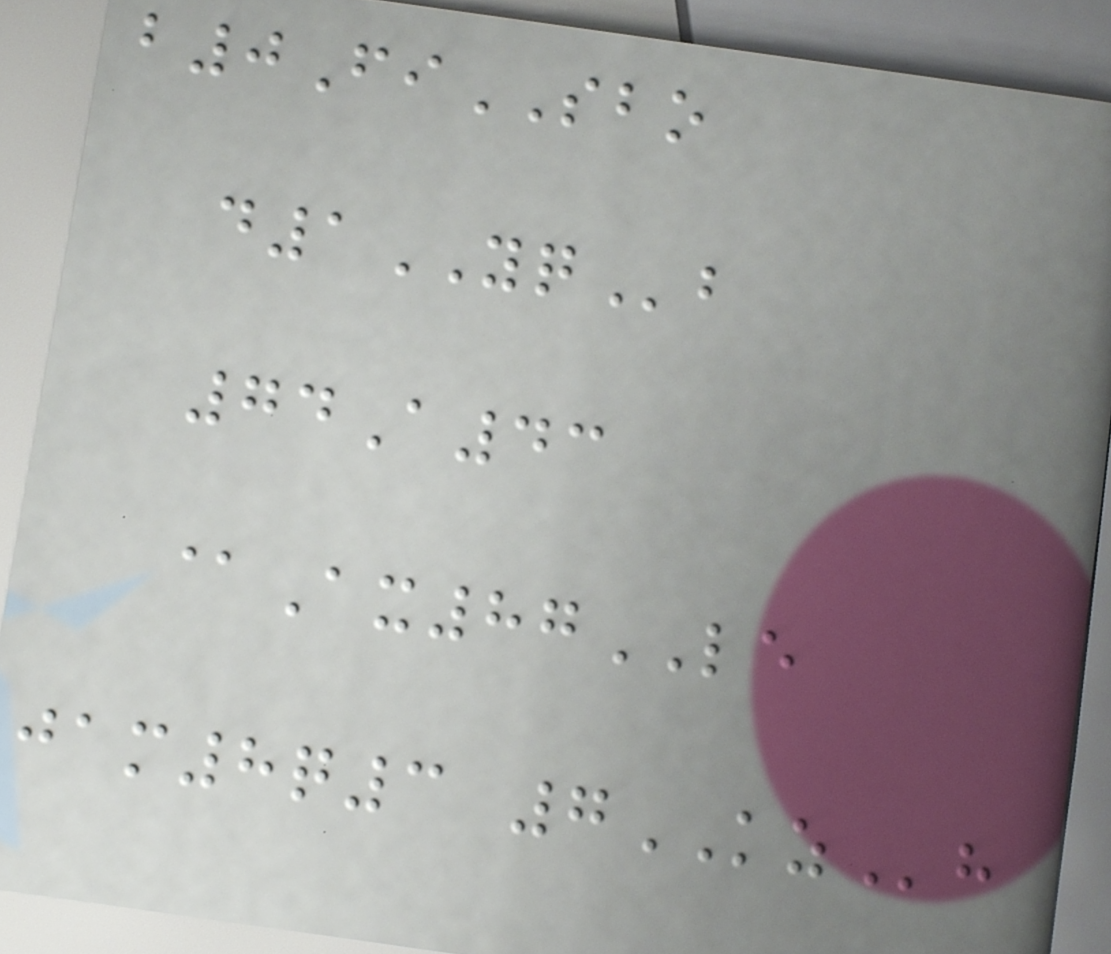b0FiSBO
d1YQb
74A43
@Ax87LE
jam8q3 7KZh
